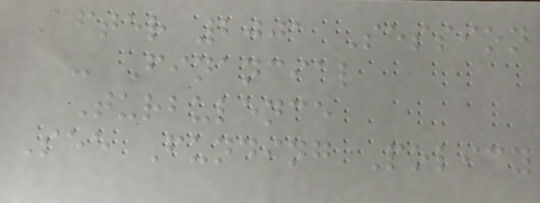After 2001 Session
- Financial
Turbulence
See Funding Policy
